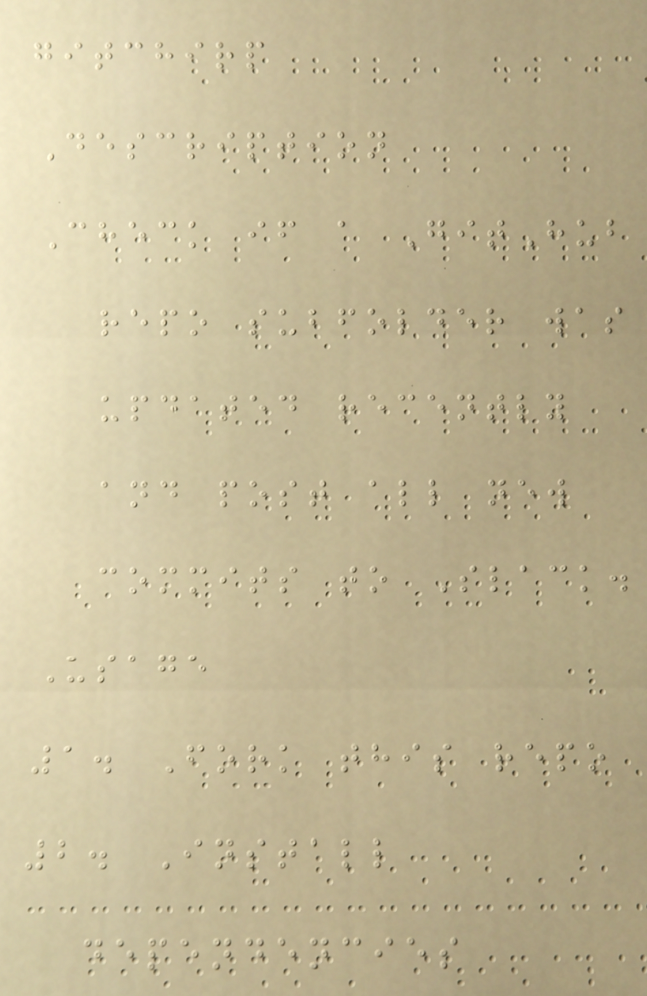gitchirp
Description
Check if a GitHub
repo subfolder was
updated recently
and post all new
commits to Slack.
Usage
1. Fork this repo
2. Install
dependencies
